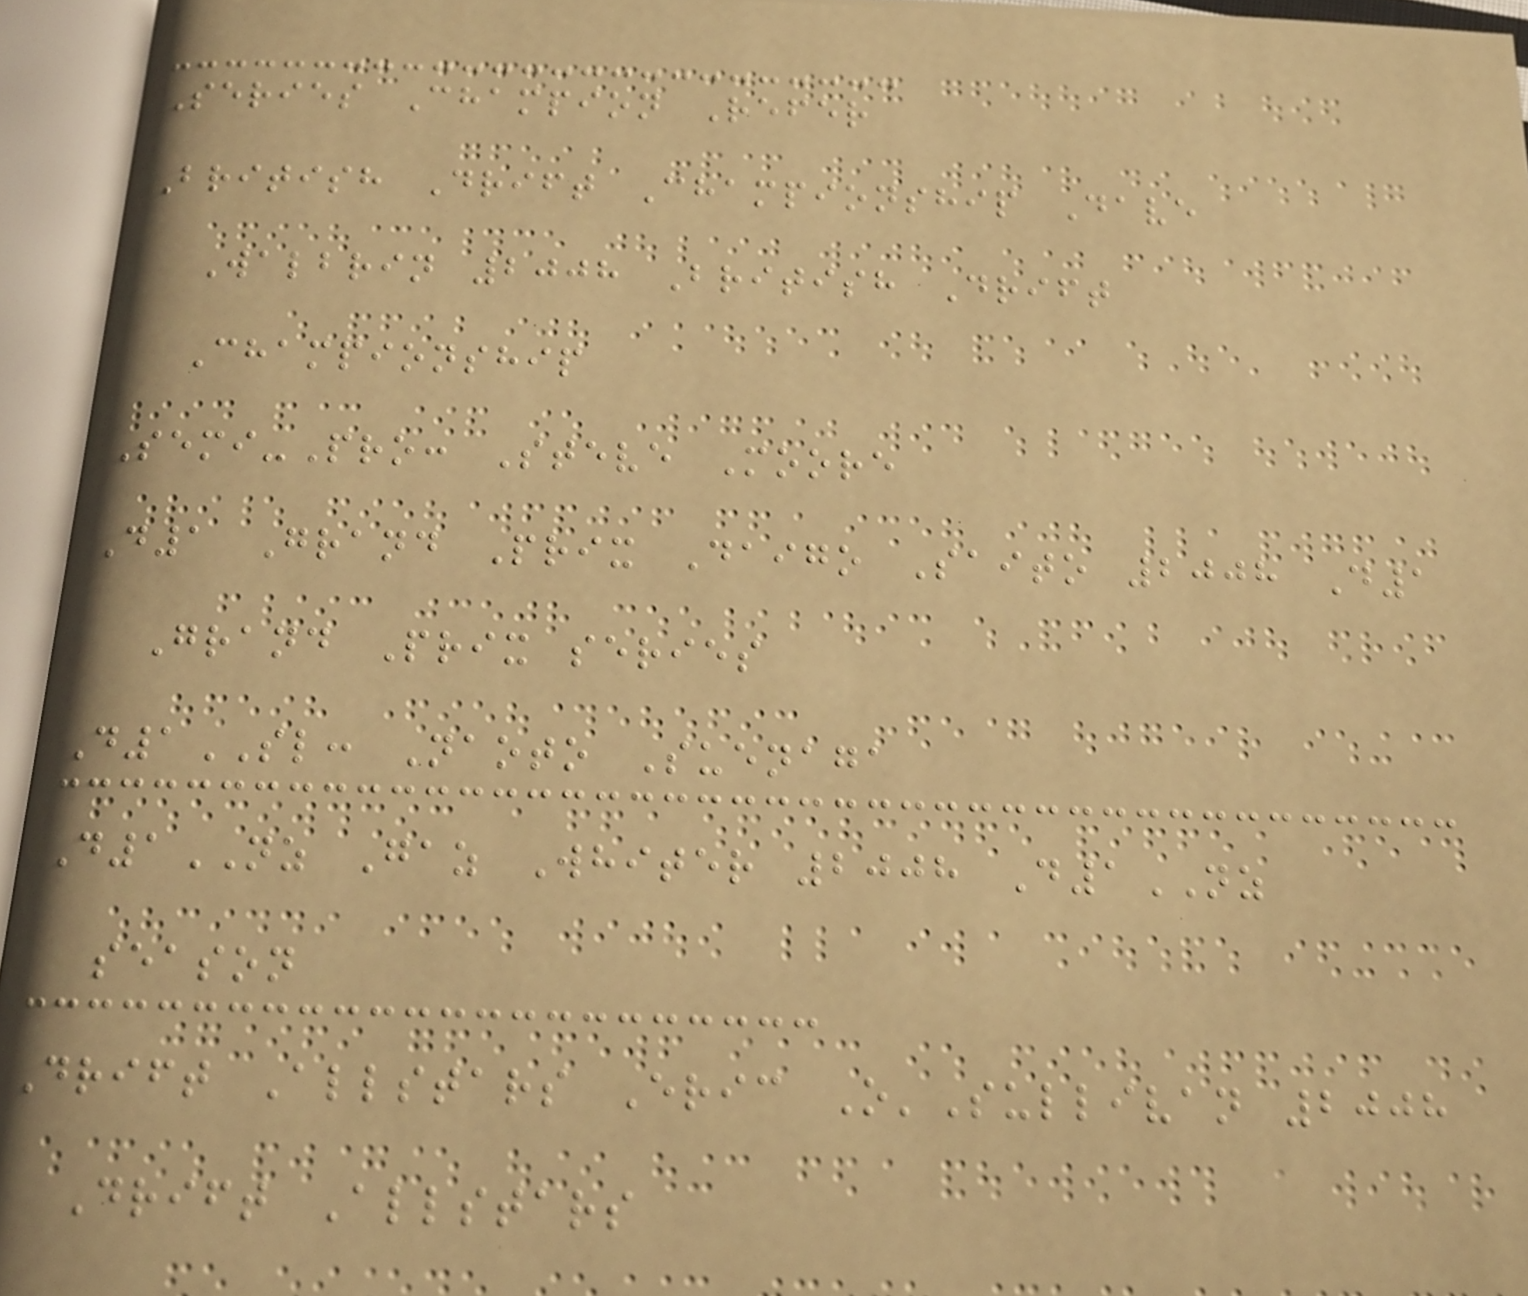Series Champion Refer
British Drift Championship Dave
Walbrin 2008 British Drift
Championship
Semi-Pro: Steve Moore
D1 Grand Prix Daigo Saito 2008 D1
Grand Prix series
D1SL: Naoto Suenaga
D1NZ Gaz Whiter 2008 D1NZ
season
Drift Allstars Eric O'Sullivan 2008
Drift Allstars
